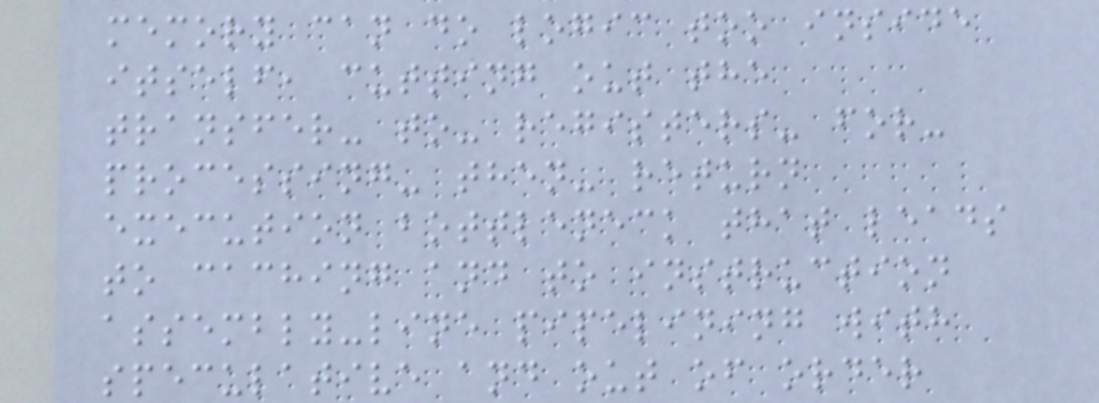memory can do logic too inside
itself, cutting out the
transfer- to- registers- for-
processing- then- return
execution bottleneck that leads
to caching and to instruction
assembly-line pipelining with
speculative and out of order
